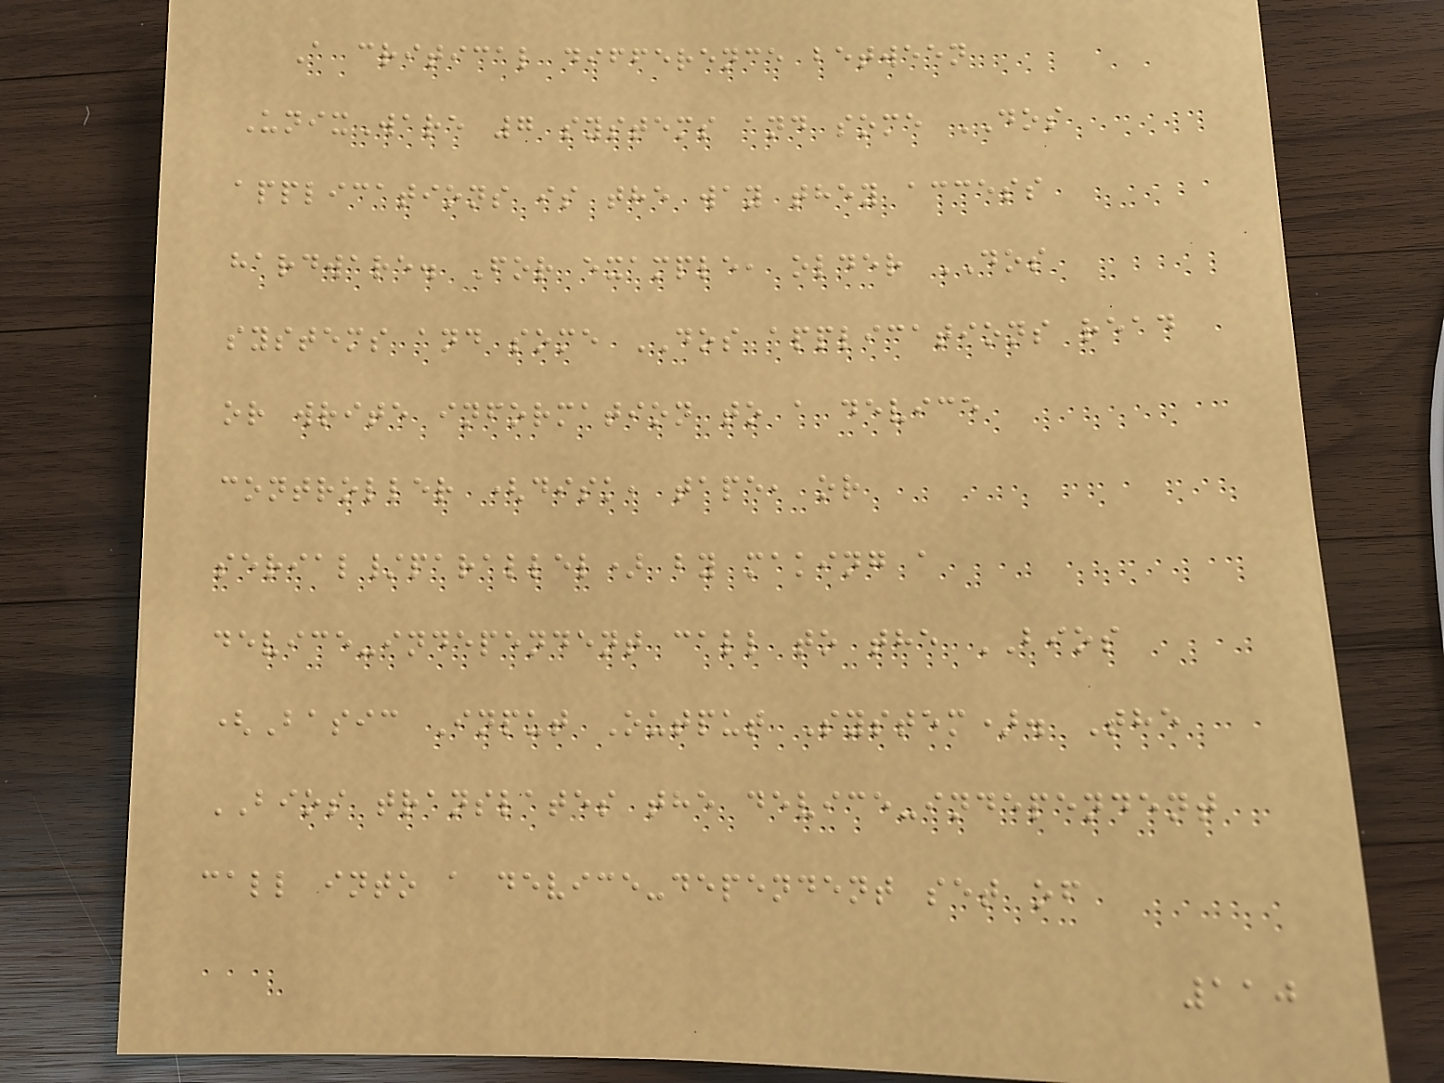A critical difference between
UnixWare 7 systems and some DOS
applications is the way they access
hardware. For example, older DOS
systems and some DOS applications read
or write information to a device
controller (disk, tape, or
serial/parallel) by making a
device-independent call to the BIOS
(Basic Input Output System). The
BIOS translates the device-independent
call into a device-dependent set of
110
